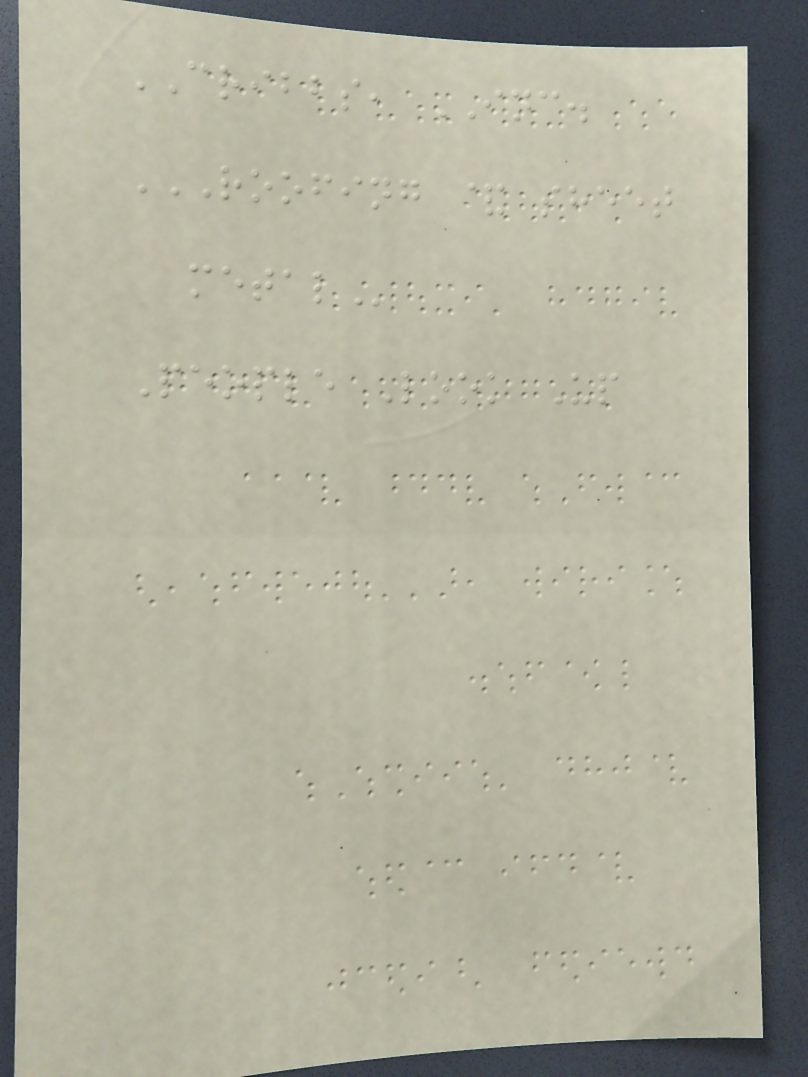CRIBBS, INC.
ROOFING & SHEET
METAL
People Look Up
